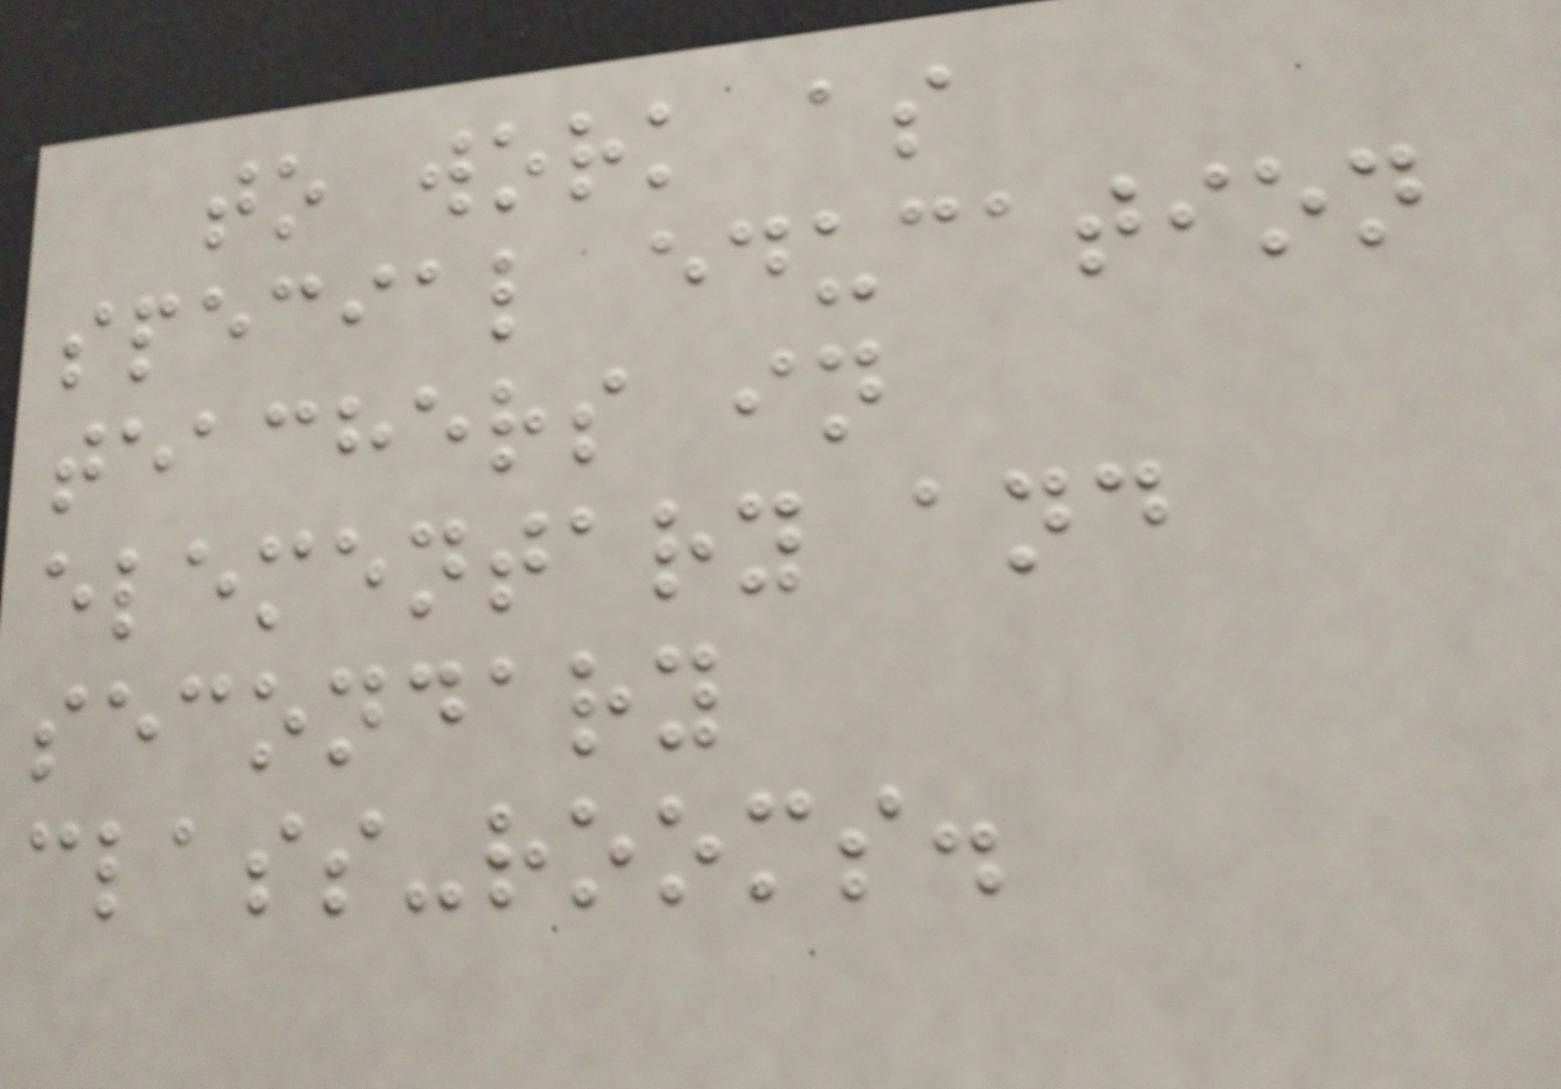to work as
special education
teachers in
elementary and
secondary
class-rooms.
